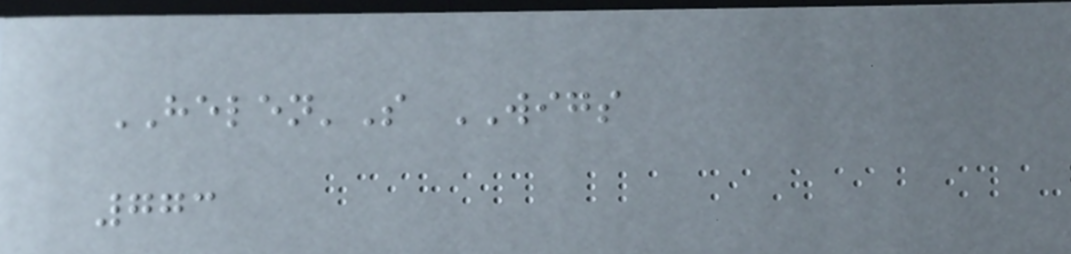HELEN'S WIGS
773
